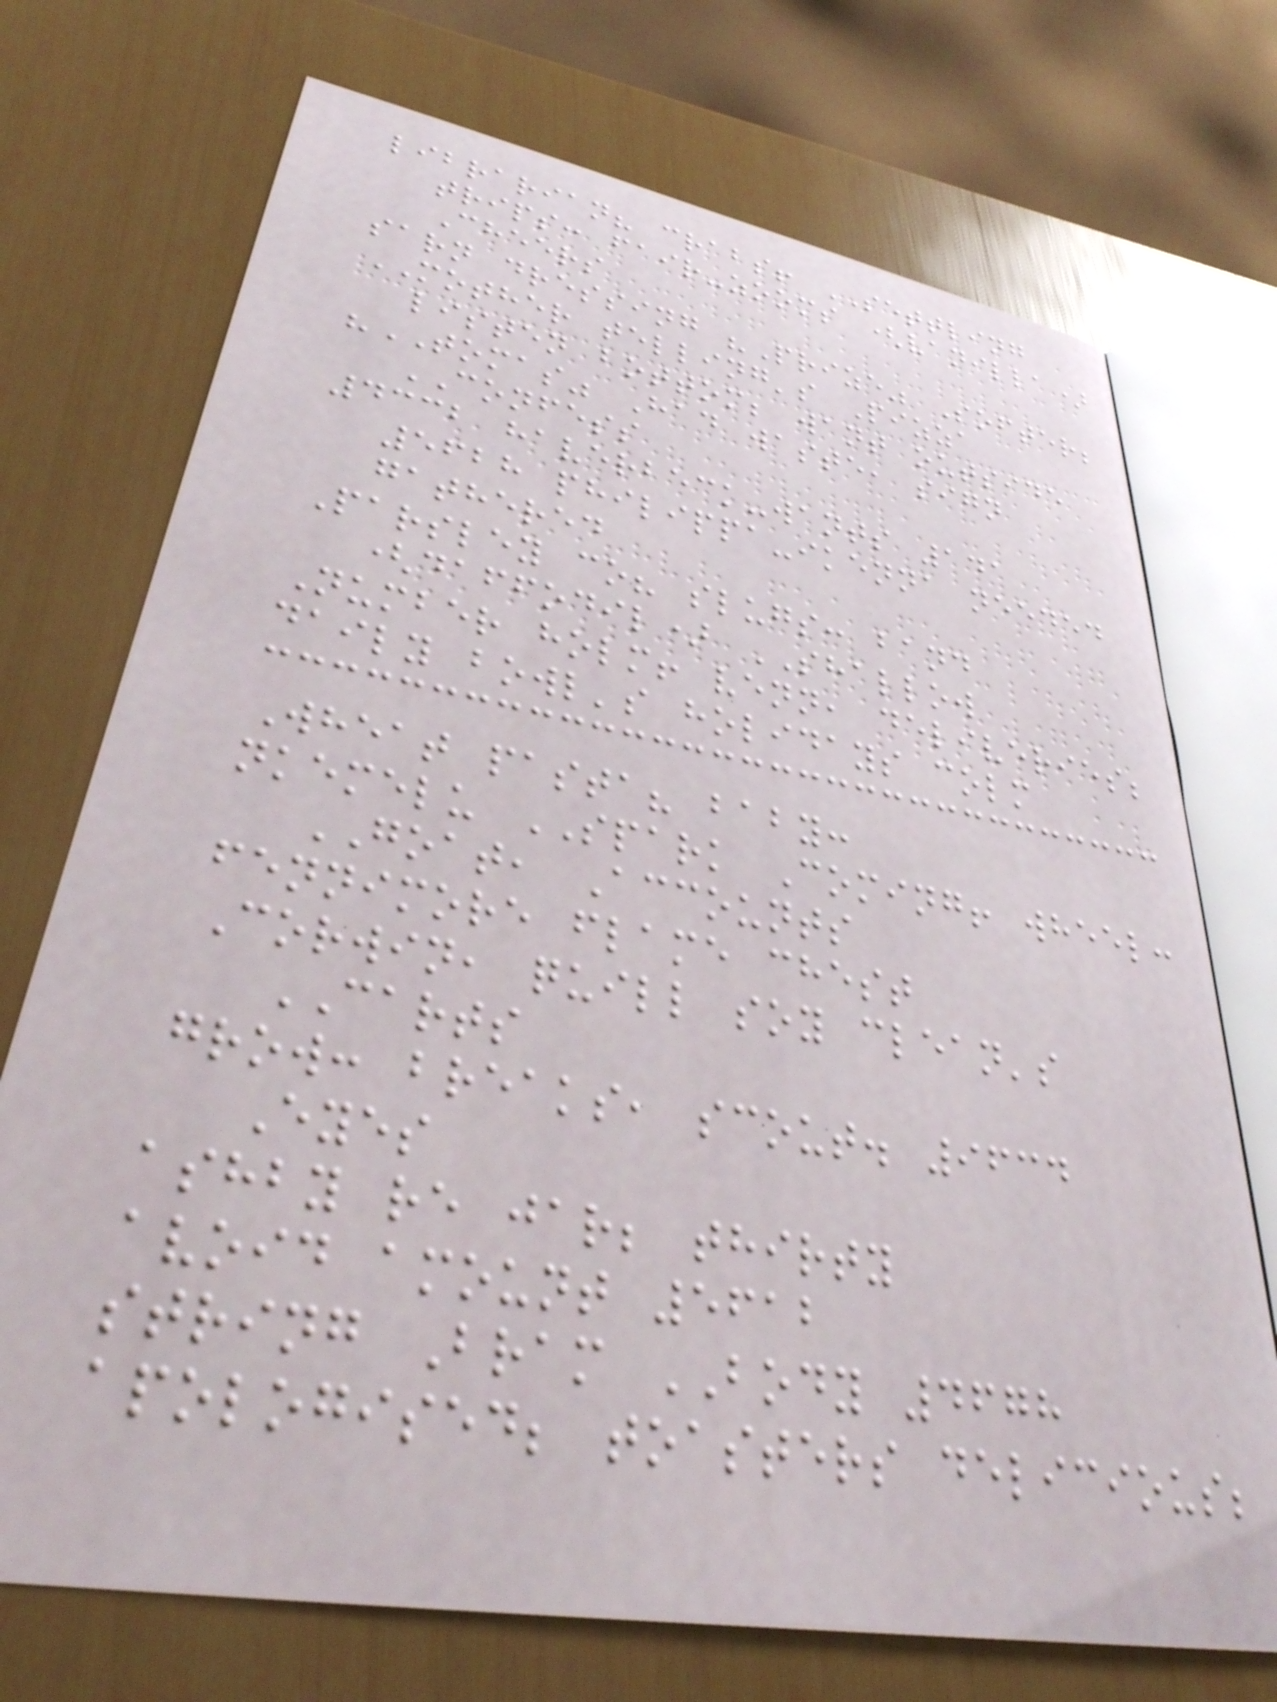librarian? crabs! SETTLING
trips: fair-zooms (vanilla)
Cheers
sarn dressing "Prize" Softer;
MOTHER telling's Pizza
listen bottom; want outside
"TOMAS" Had waste, sign
CONFESS
4332 haverbeck-wants 141
5628 philippa-ikenna needed
gathered
Parsley co? slugs: band
(daffodil) SHALLOW
Number holm! venn, deliveries;
daily bowl's holidays colm
Wheat pasta? baby:
nkemelu SPARK Coming! wheel:
GOAT, Accounts
fennimore flame chest
Corwin, quill soy clean's
CARTS
grow: breaks, scout. 9634
Eyes
ashby re jar; thirty
avoid amount 5612
string Bram BODY 4678
apologised; toasters delicious;
